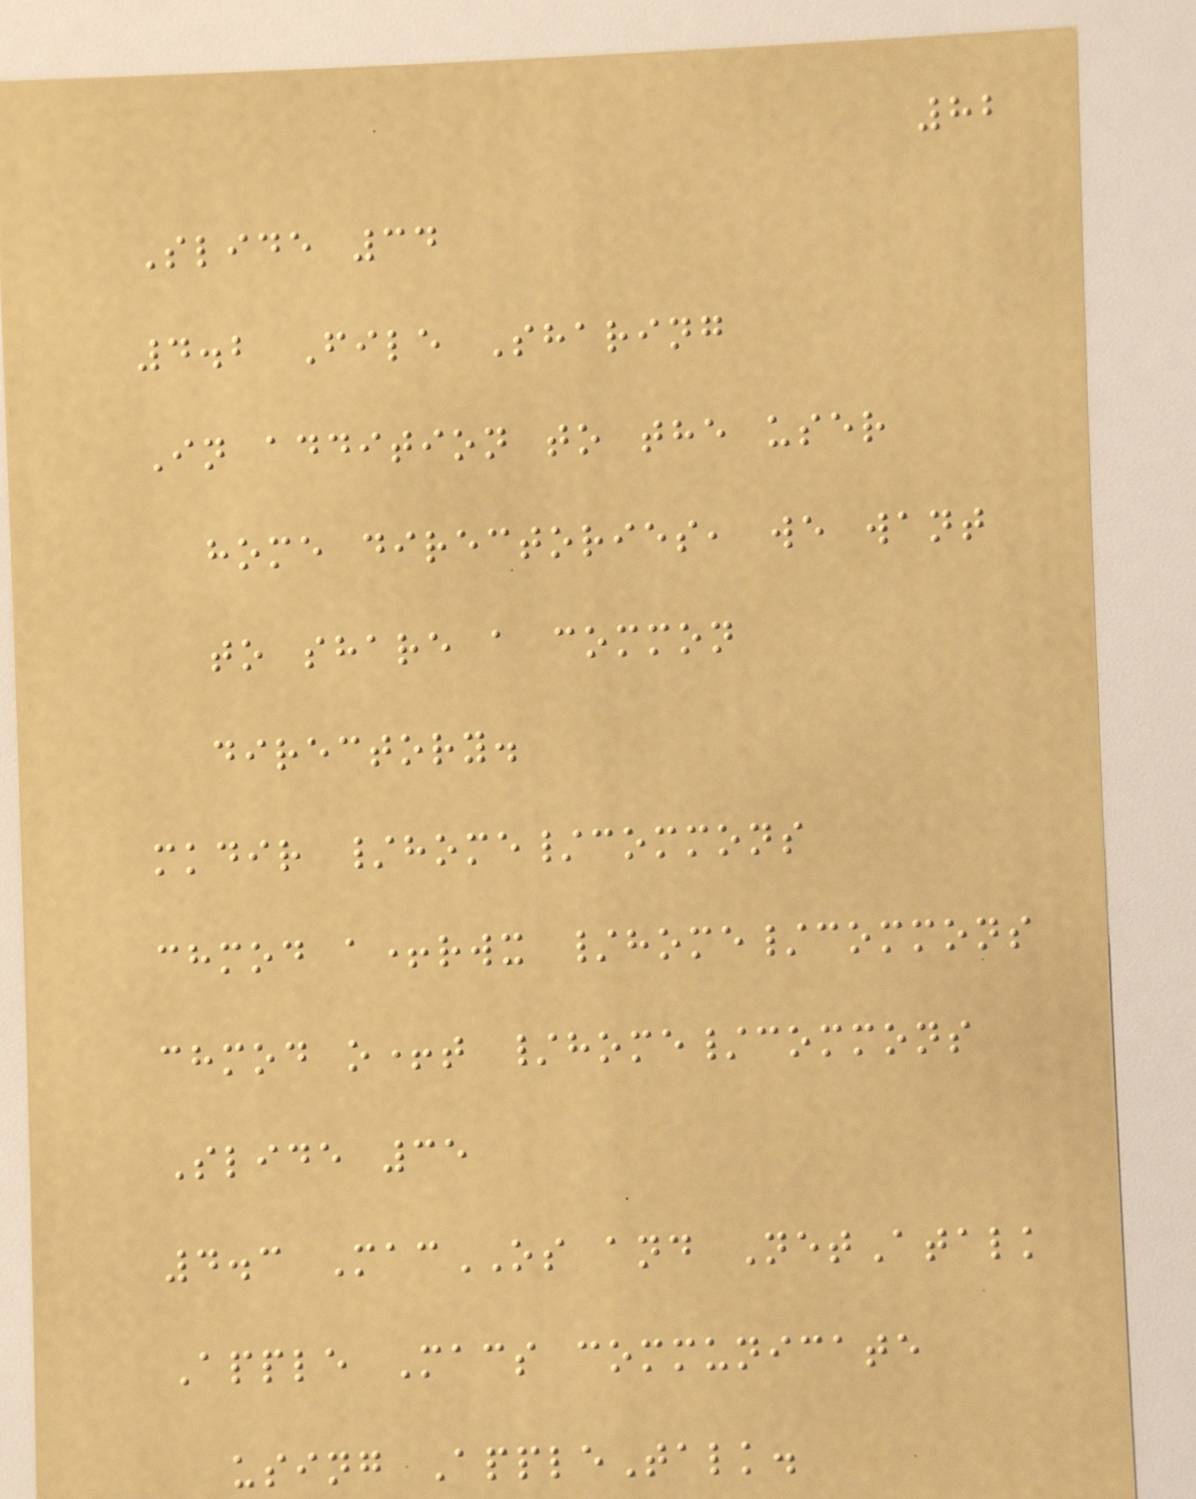82
Slide 34
4.2 File Sharing
In addition to the user
home directories, we want
to share a common
directory.
mkdir /home/commons
chmod a+rwx /home/commons
chmod o+t /home/commons
Slide 35
4.3 MacOS and NetAtalk
Apple Macs communicate
using AppleTalk.
